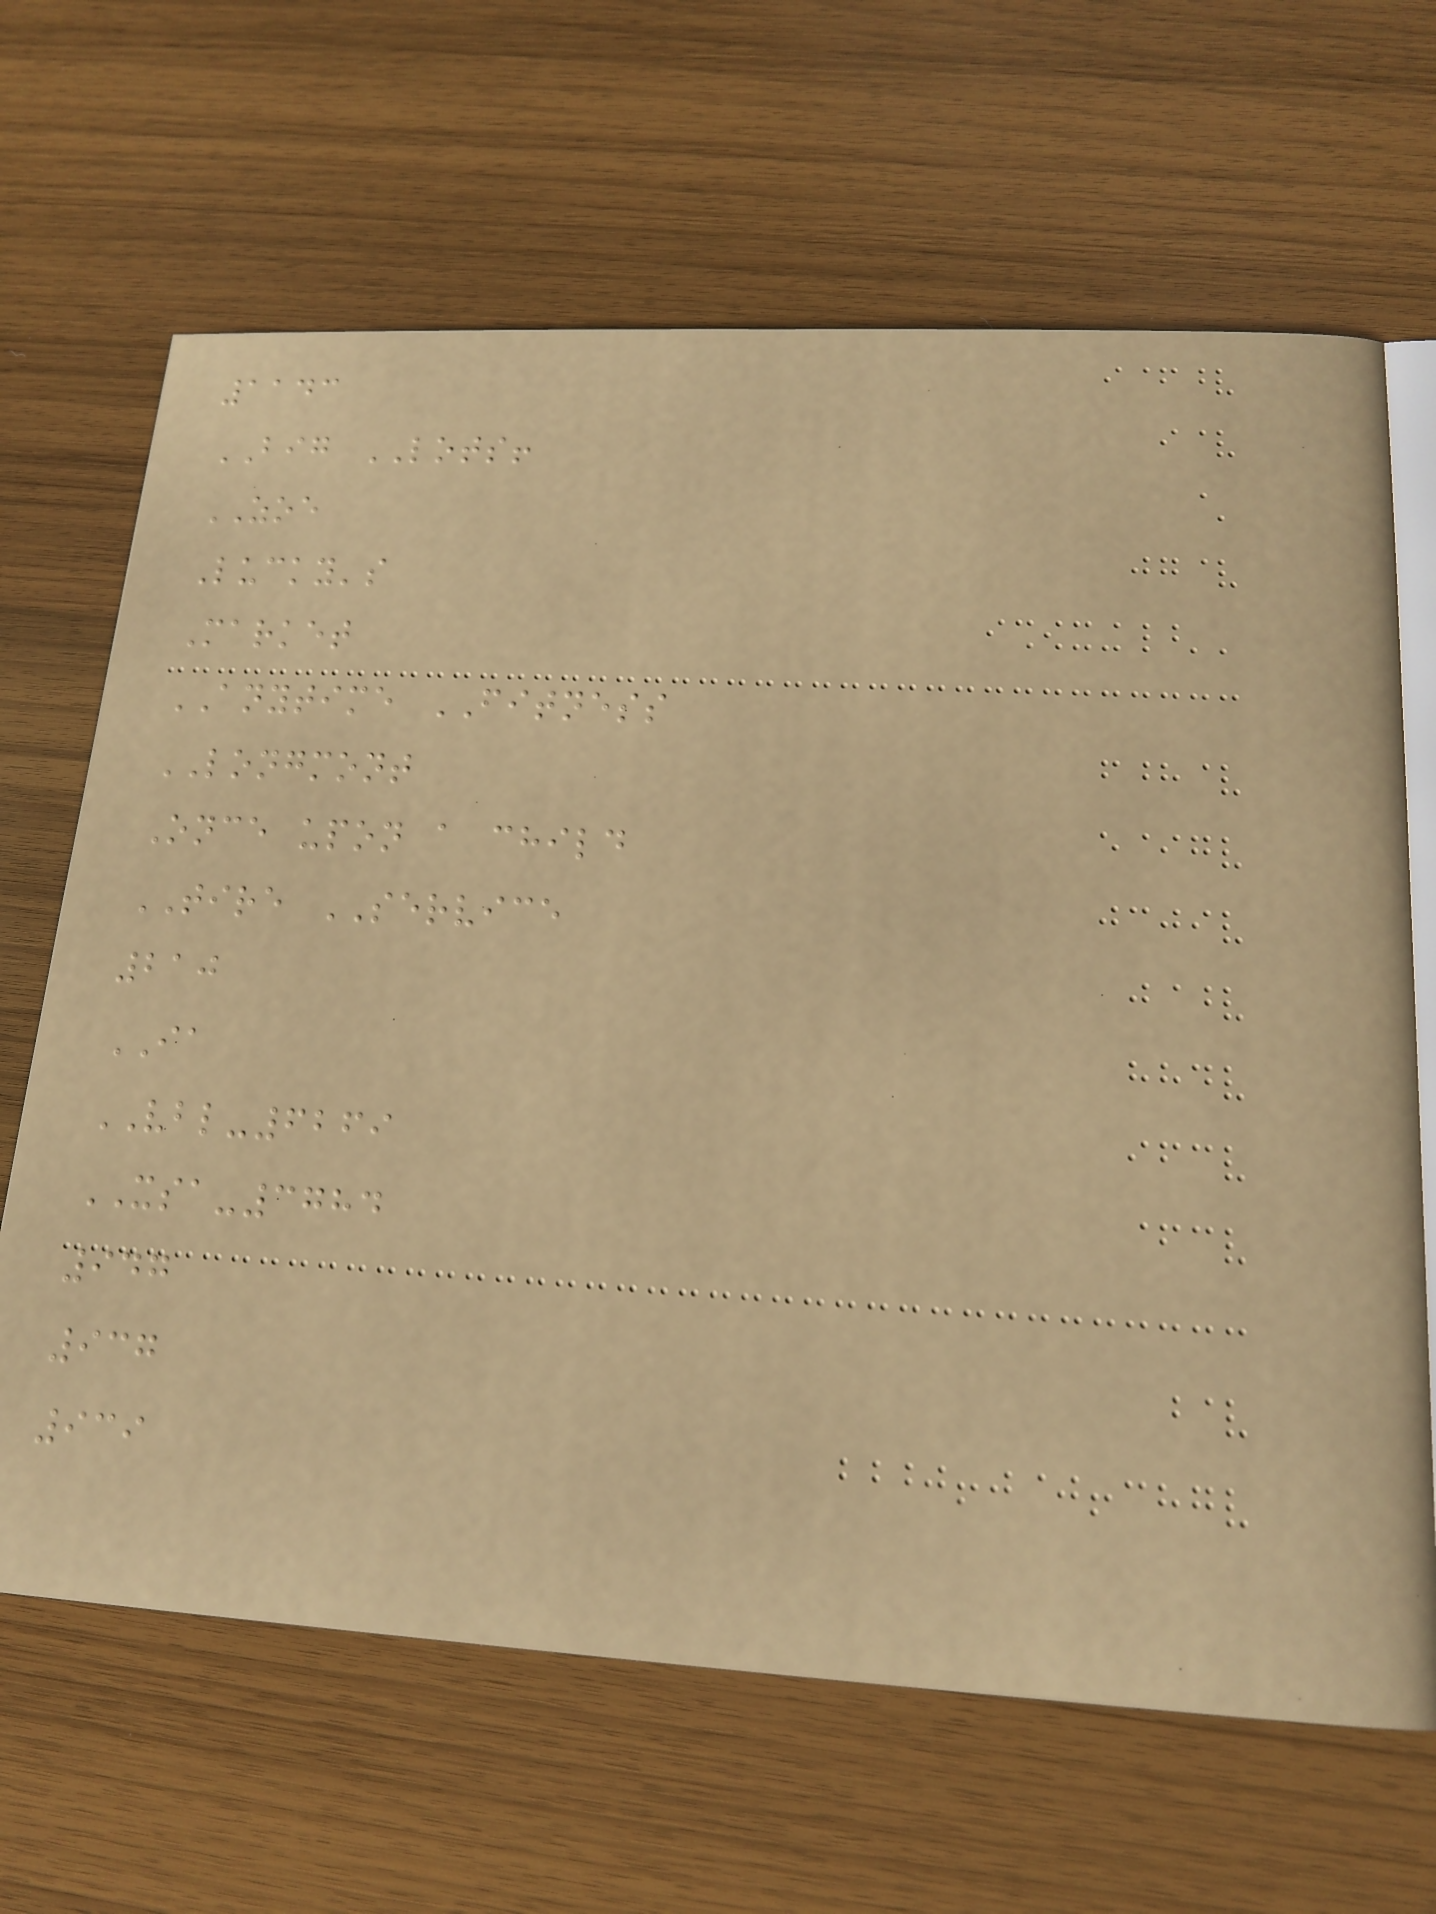1143
BIG LOTS!
ZOE
Lucky's
Market
ANYTIME FITNESS
LONGMONT
Once upon a child
TIRE SERVICE
210
IA
VBL-6269
XSA-3784
947
937
939
